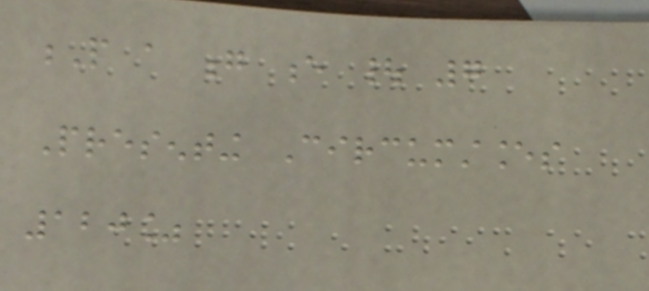P a g e | 7
Presenting Circumstances
120%
